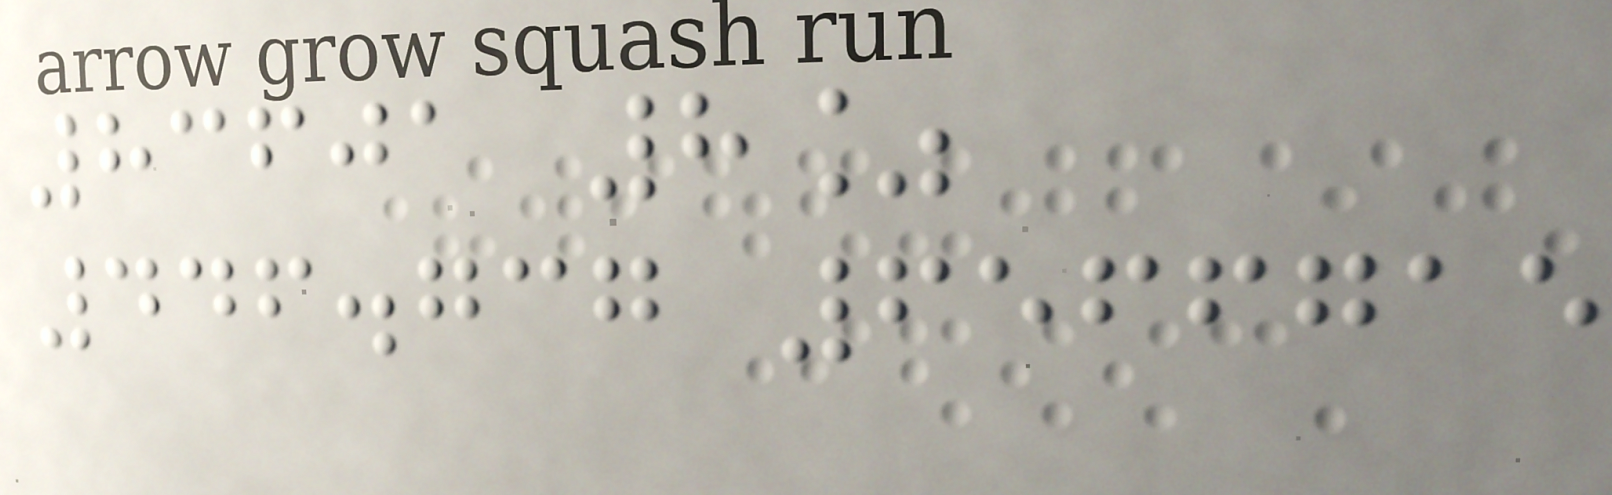83601 8%
446.737 6566715
